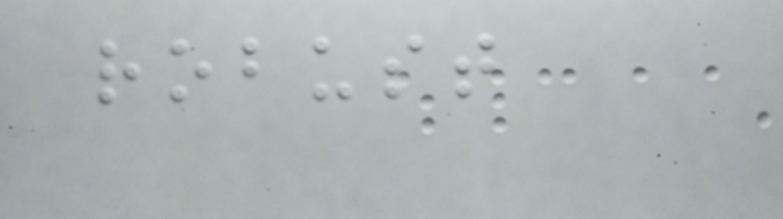robust
